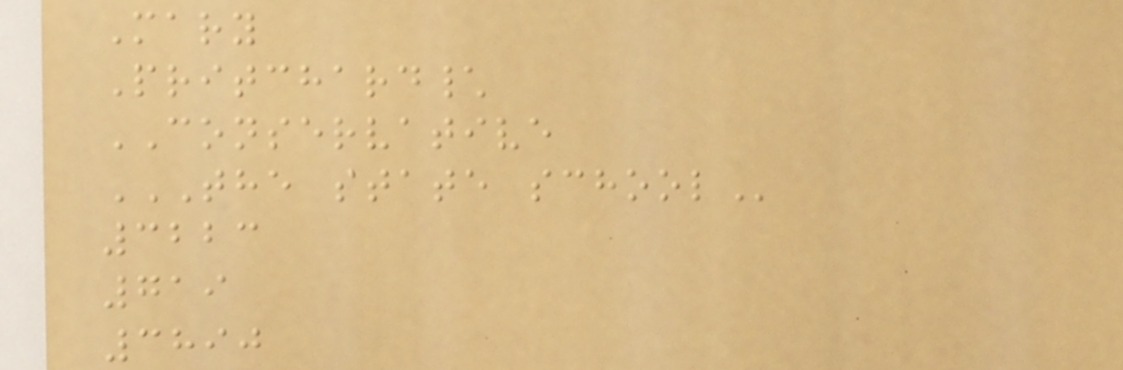Mary
Pritchard\
CONSERVATIVE
THE STATE SCHOOL
3223
719
3890
